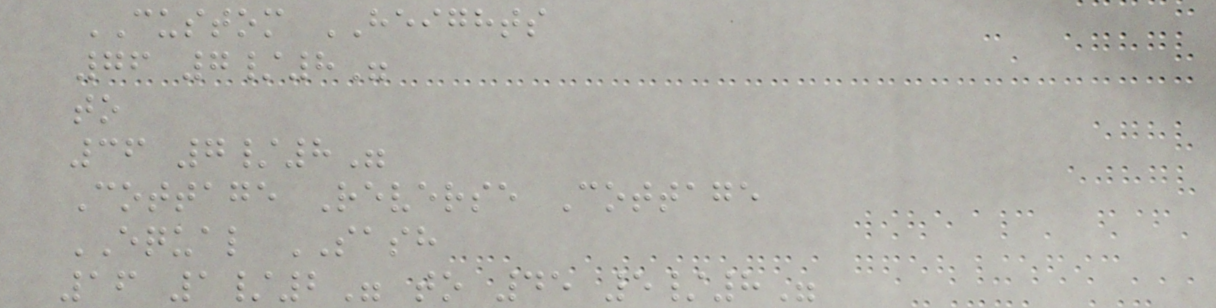CUSTOM HEIGHTS
76 7/8"
to
36 7/8"
Cottage Reverse Cottage
EQUAL SASH
16 1/2" to 45 5/8"
